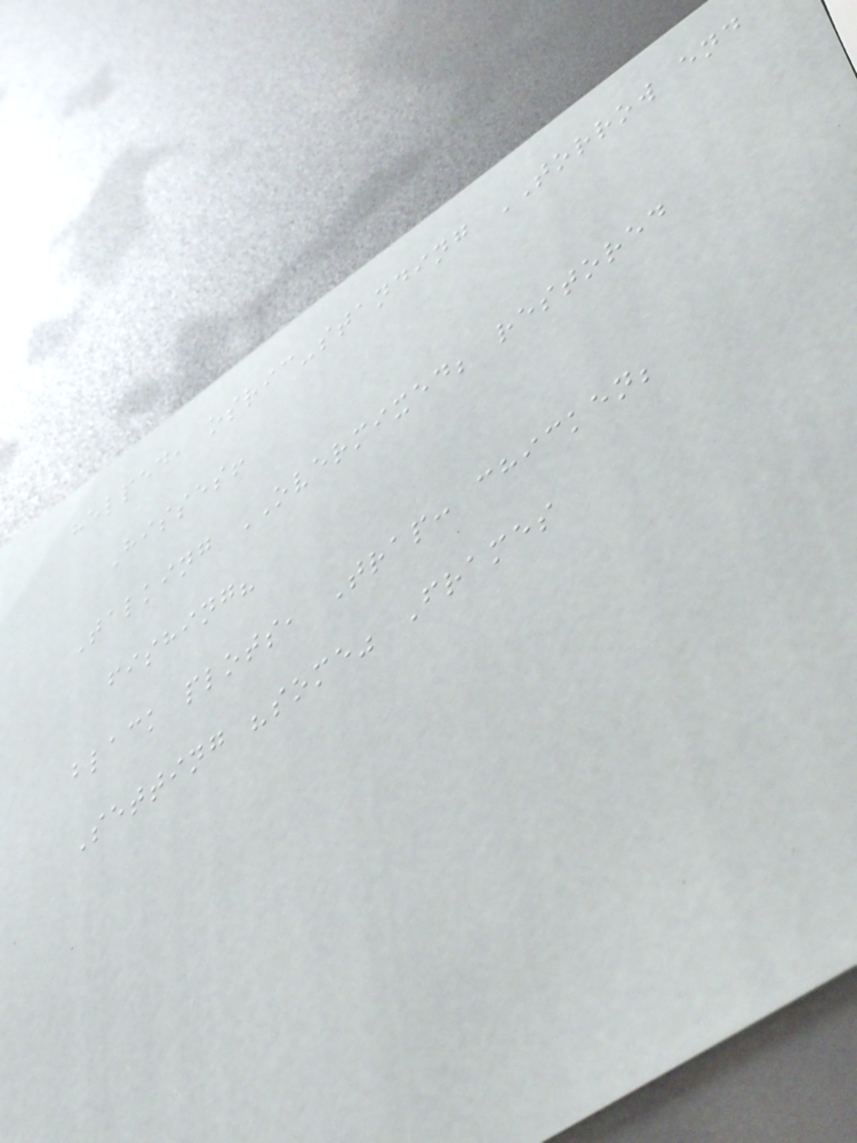helped, osric-standing TORROW end
Hisses!
Talking OVERMIXED; restored
fishing?
black plots, Trap: chicken;
Setting "some" Frames
